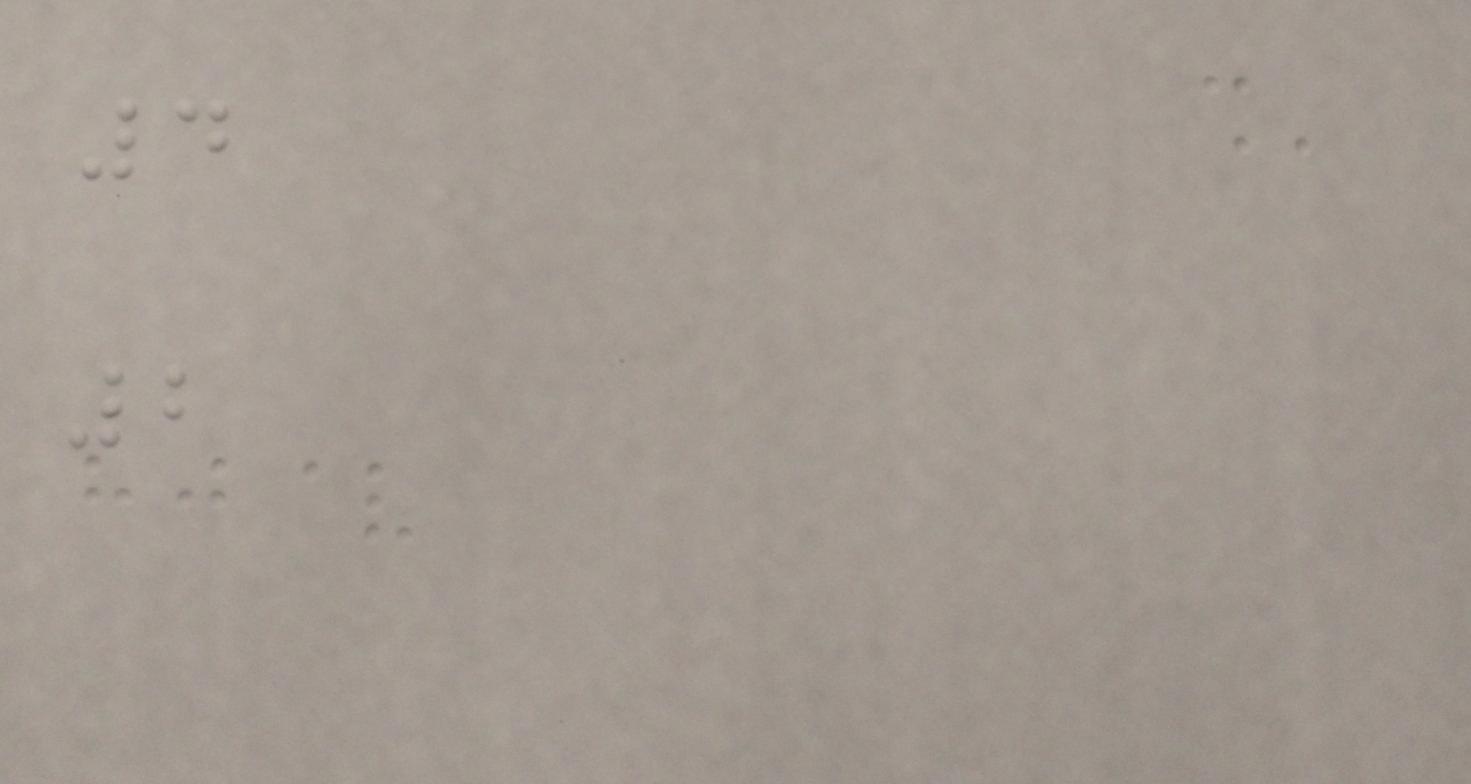4
2
